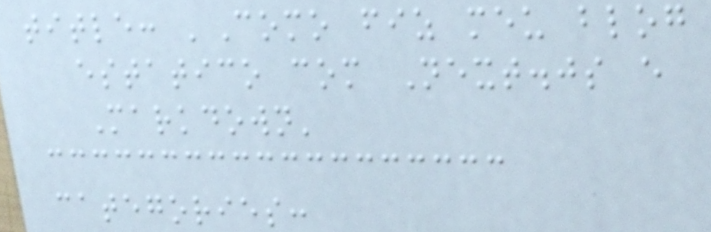title: 'Como fiz meu blog
estatico com Next.js e
Markdown'
categories:
